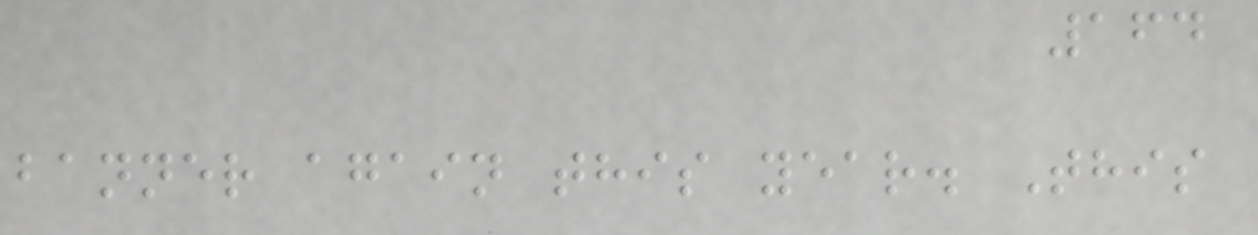164
banner again this year. This
